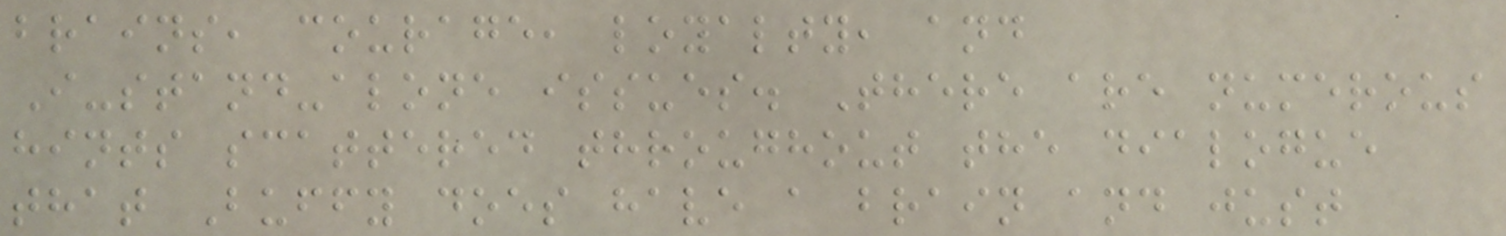brains, courage, loyalty, and
I-stand-alone issues. There are numerous
hints scattered throughout the dialogue
that Buffy does have a brain and just
